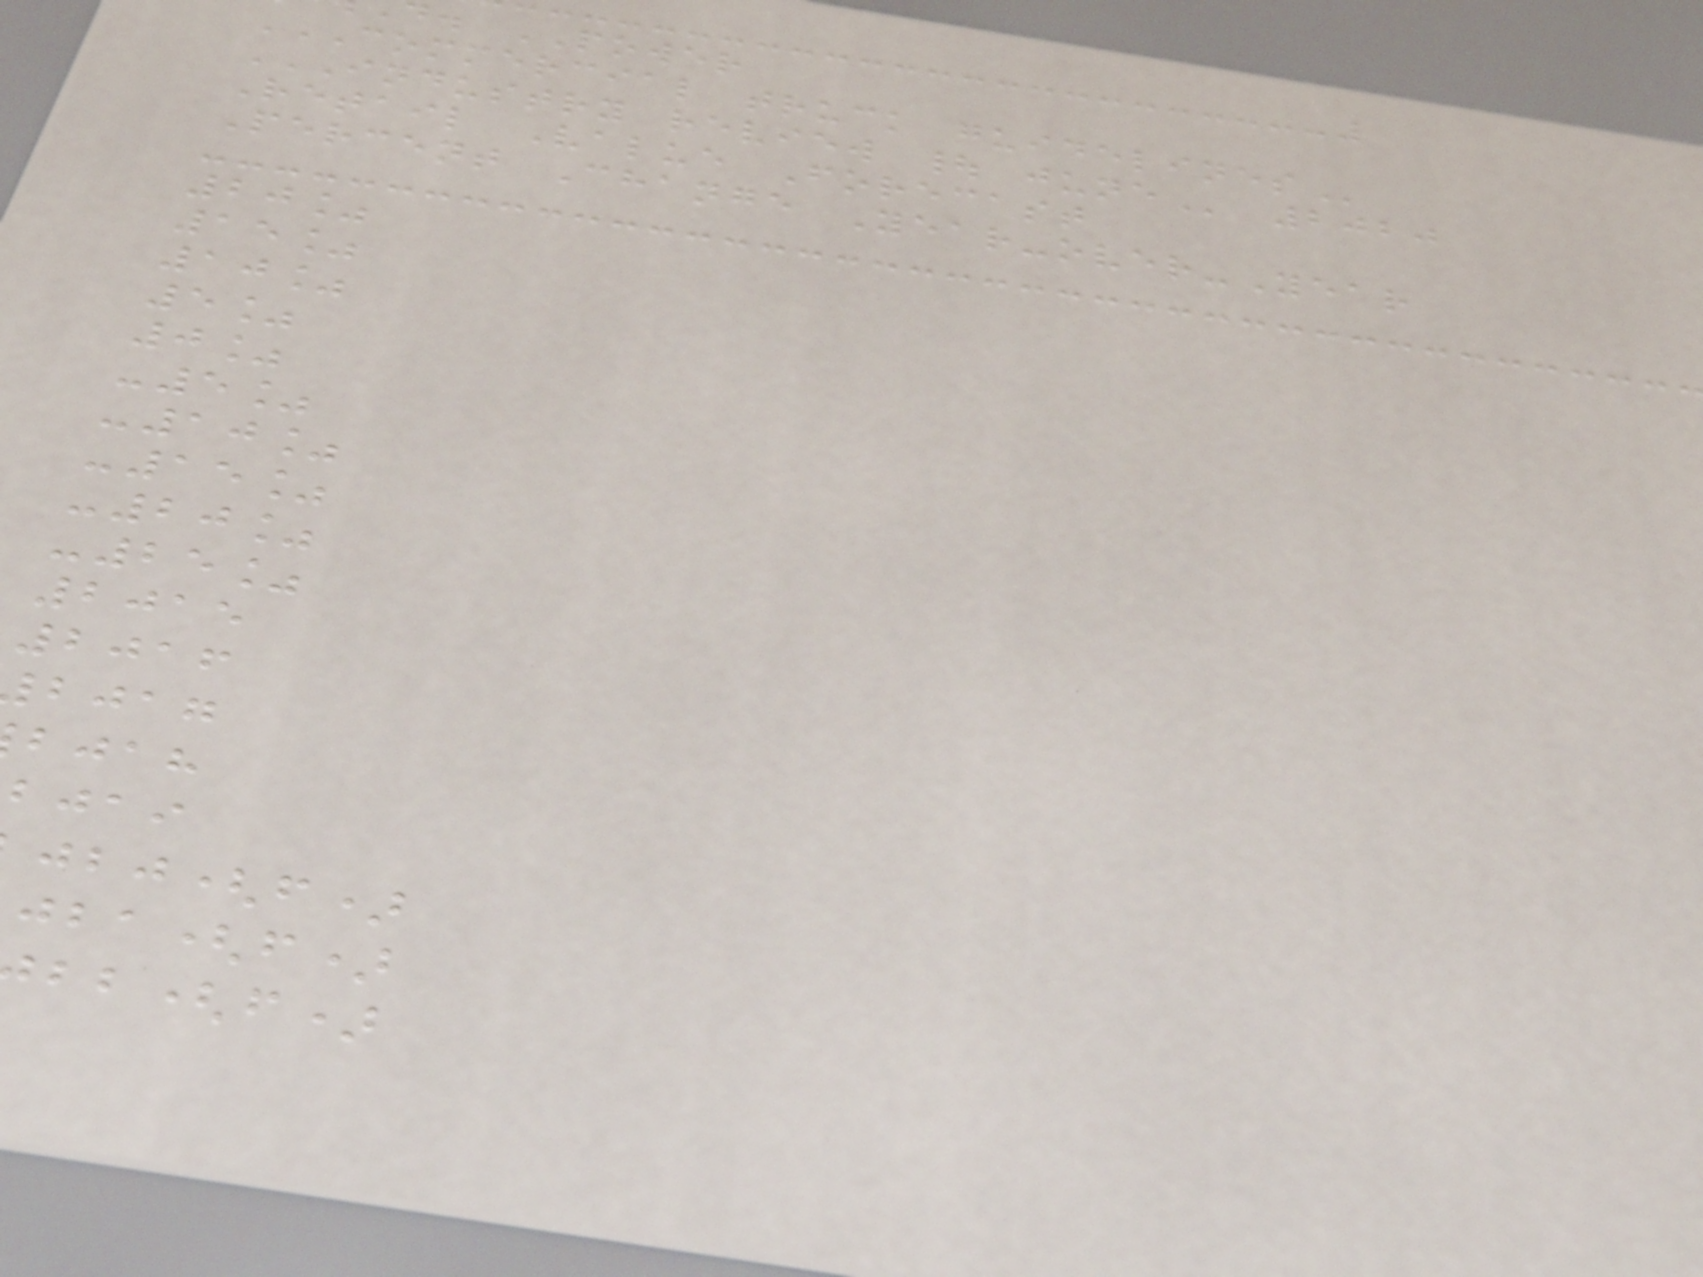. POWER
COMMERCIAL TRUCK GUIDELINES
INDUSTRY REVIEW | JUNE 2020
Retail Value Forecast
Percent Change Year-over-Year
20%
15%
10%
5%
0%
-5%
-10%
-15%
-20%
-25%
2015
2016
bjag
bjah
bjai
jbj(f)
jba(f)
bb(f)
